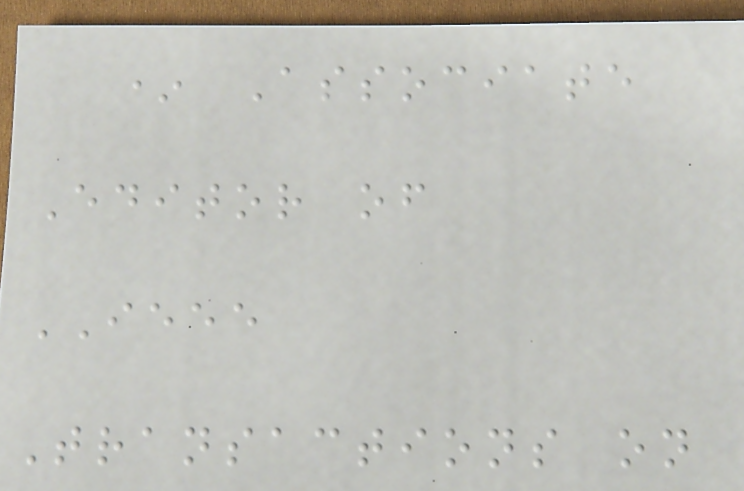* Associate
Editor of
IEEE
Transactions on
